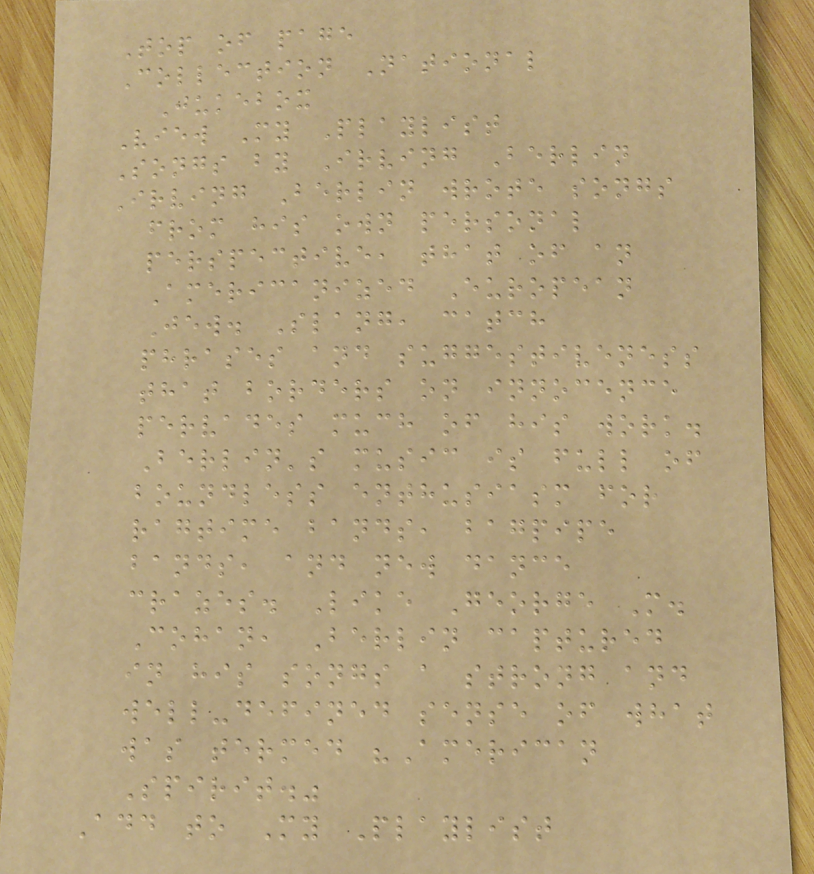Top of page
Collection National
Jukebox
View My Playlist
Songs by Irving Berlin
Irving Berlin wrote songs
from his own personal
perspective, that of an
Americanized European
Jew. Slang, catch
phrases and suggestiveness
that borders on innocence
pervades much of his work.
Berlin's music is full of
boundless enthusiasm for
ragtime bands, bagpipe
bands, and new dance
crazes. Like George M.
Cohan, Berlin captured
in his songs a strong and
well-defined sense of what
was termed "American
Spirit."
Add to My Playlist
